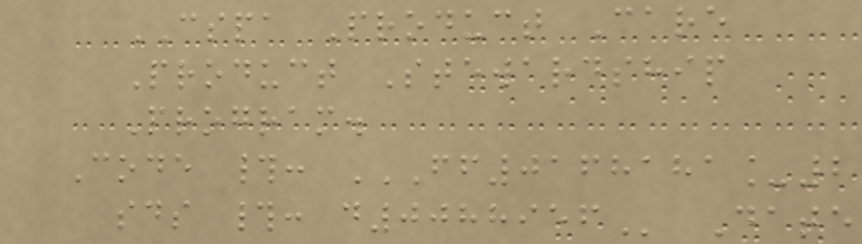CSPA Product Care
Product Stewardship
Program.
Code #: FF0168181_2
SDS #: D0088956 Date
